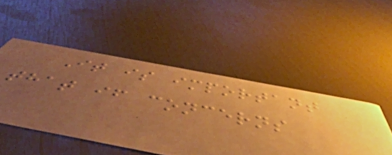It is important
that if concerns
